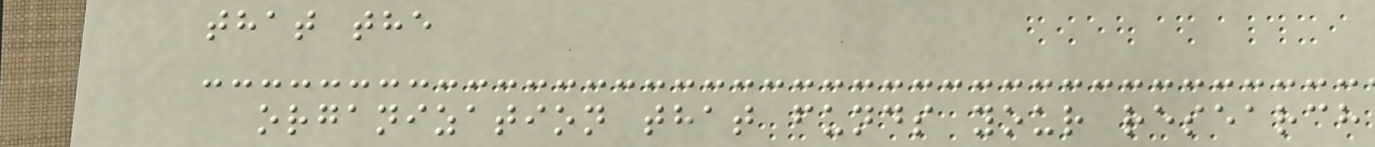that the
organization that funds your research
